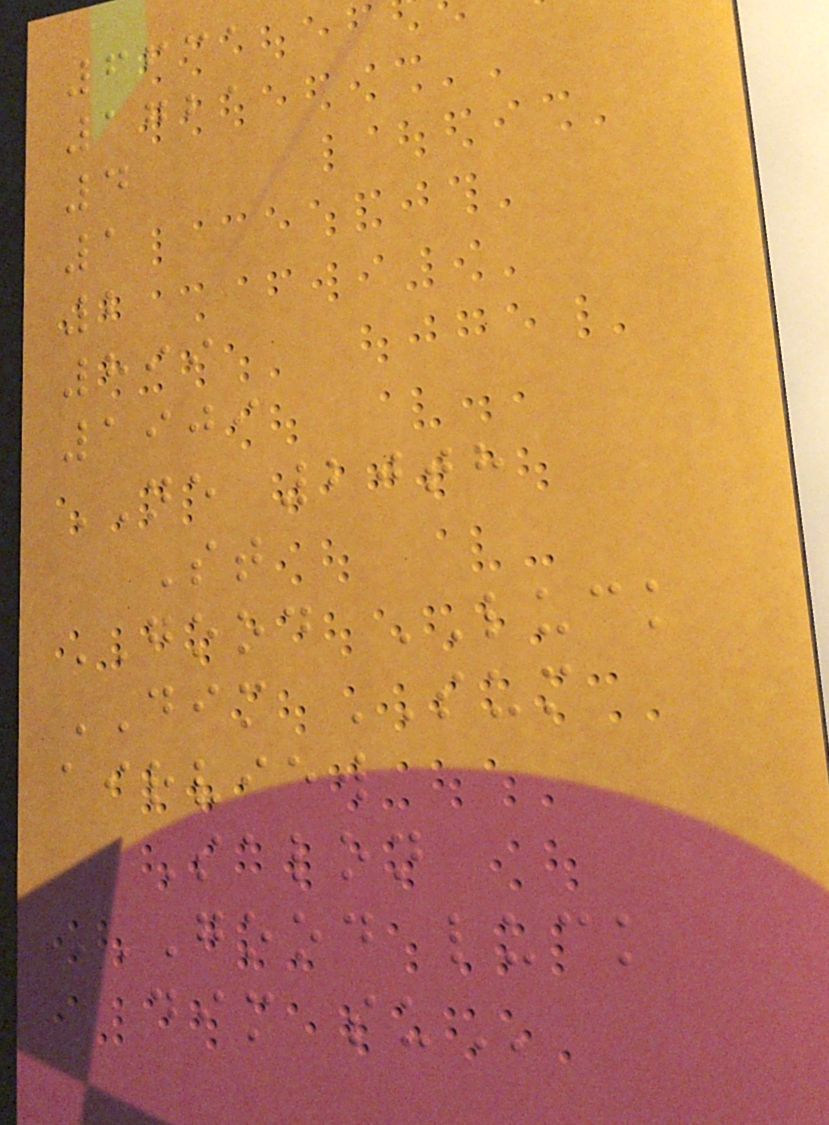6631
1721
4
1
2
899
1909
NE 20th
St
GOOD LUCK
DIM SUM
airview
Salon
GOOD LUCK
DIM SU
